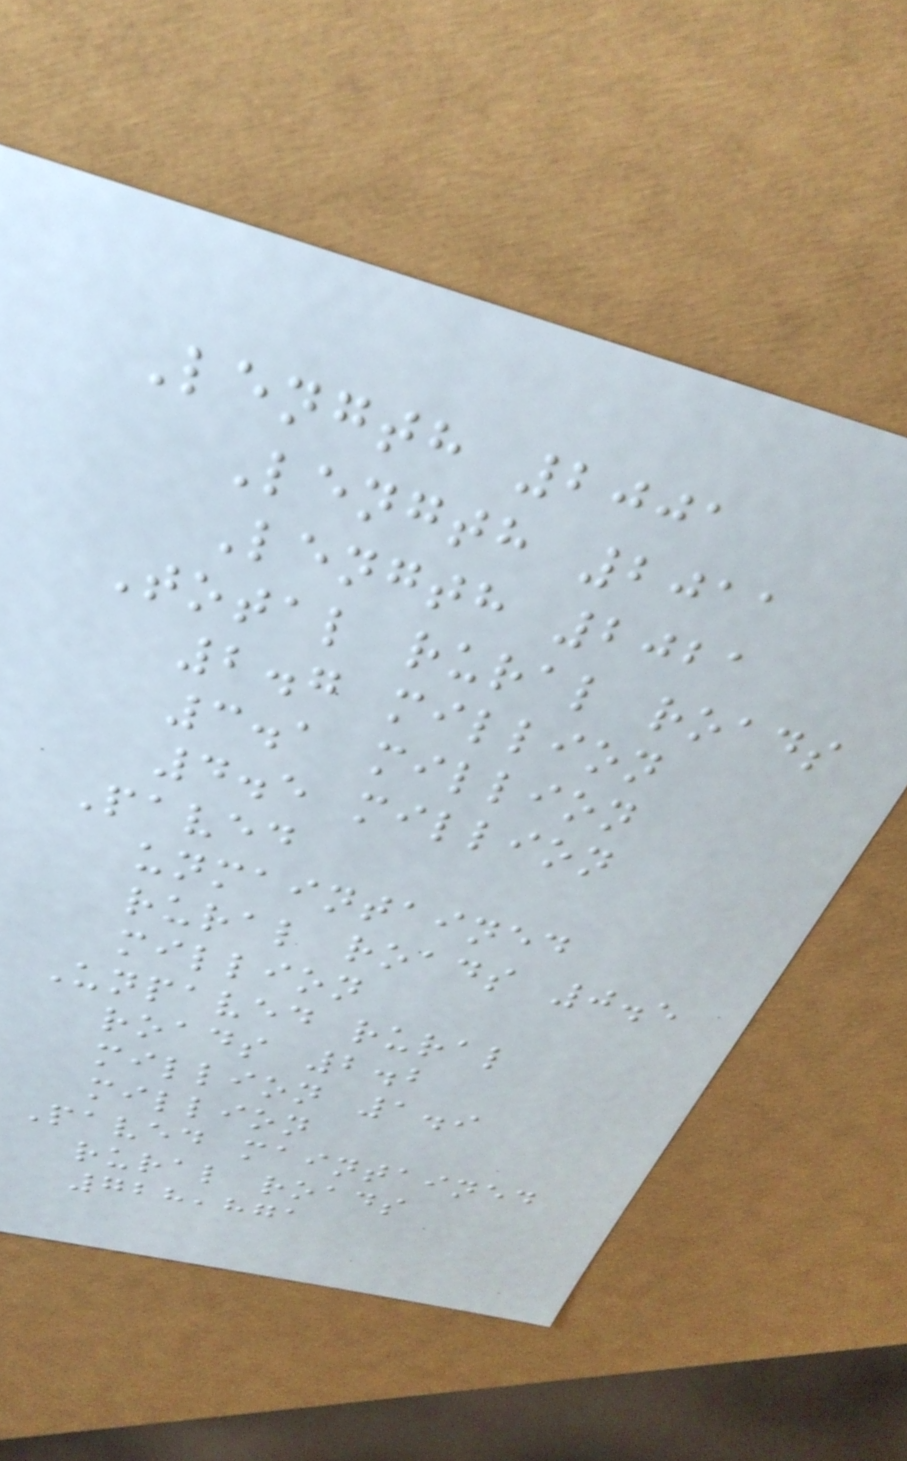Length 2001
Length 2011
Length 2021
Total rural roads
2.7 million
3.1 million
4.5 million
Paved
unmaintained
rural roads 0.5
million
Unpaved rural
roads 2.2
million 1.9
million
Paved maintained
rural roads
728,871
